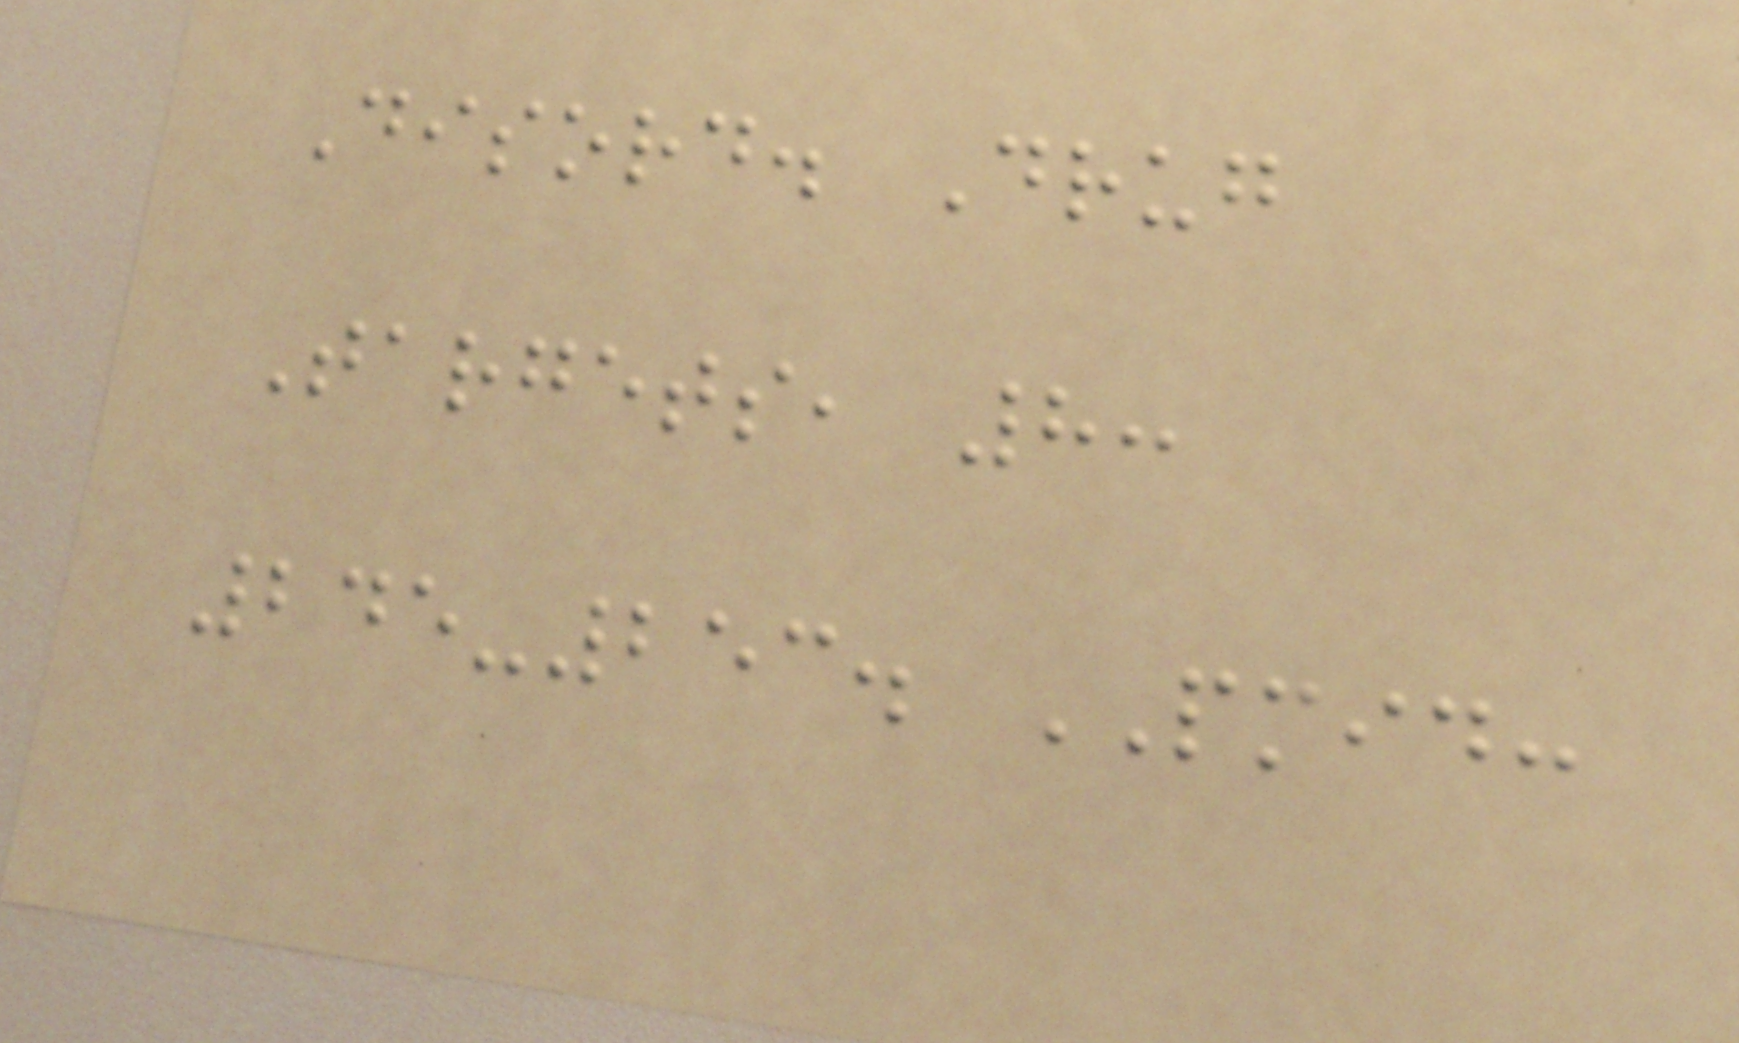Disord. Drug
Targets, 8:
245-253. PMID:
